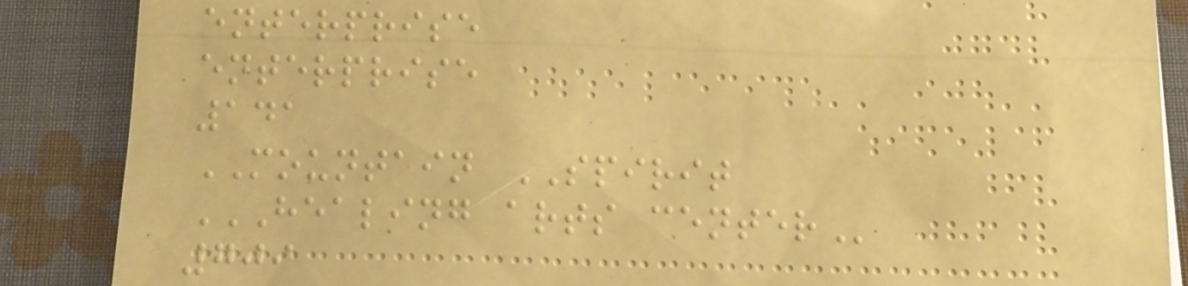enterprise
enterprise
141
MOUNTAIN SPIRIT
HEALING ARTS CENTER
709
